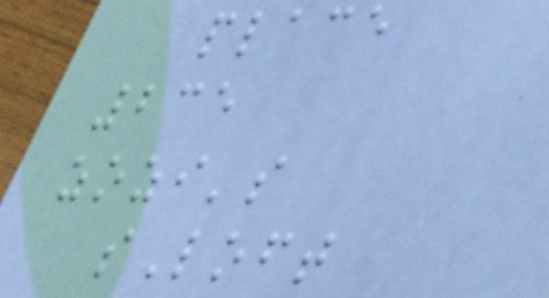place
235
zozi's
sLoft
